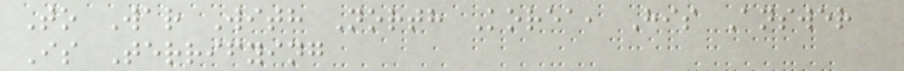To War With North Korea, His Answer
Is Terrifying
